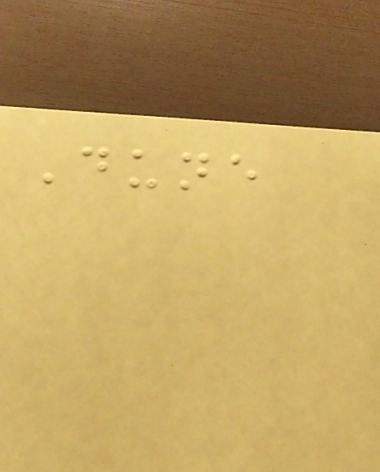Dune
